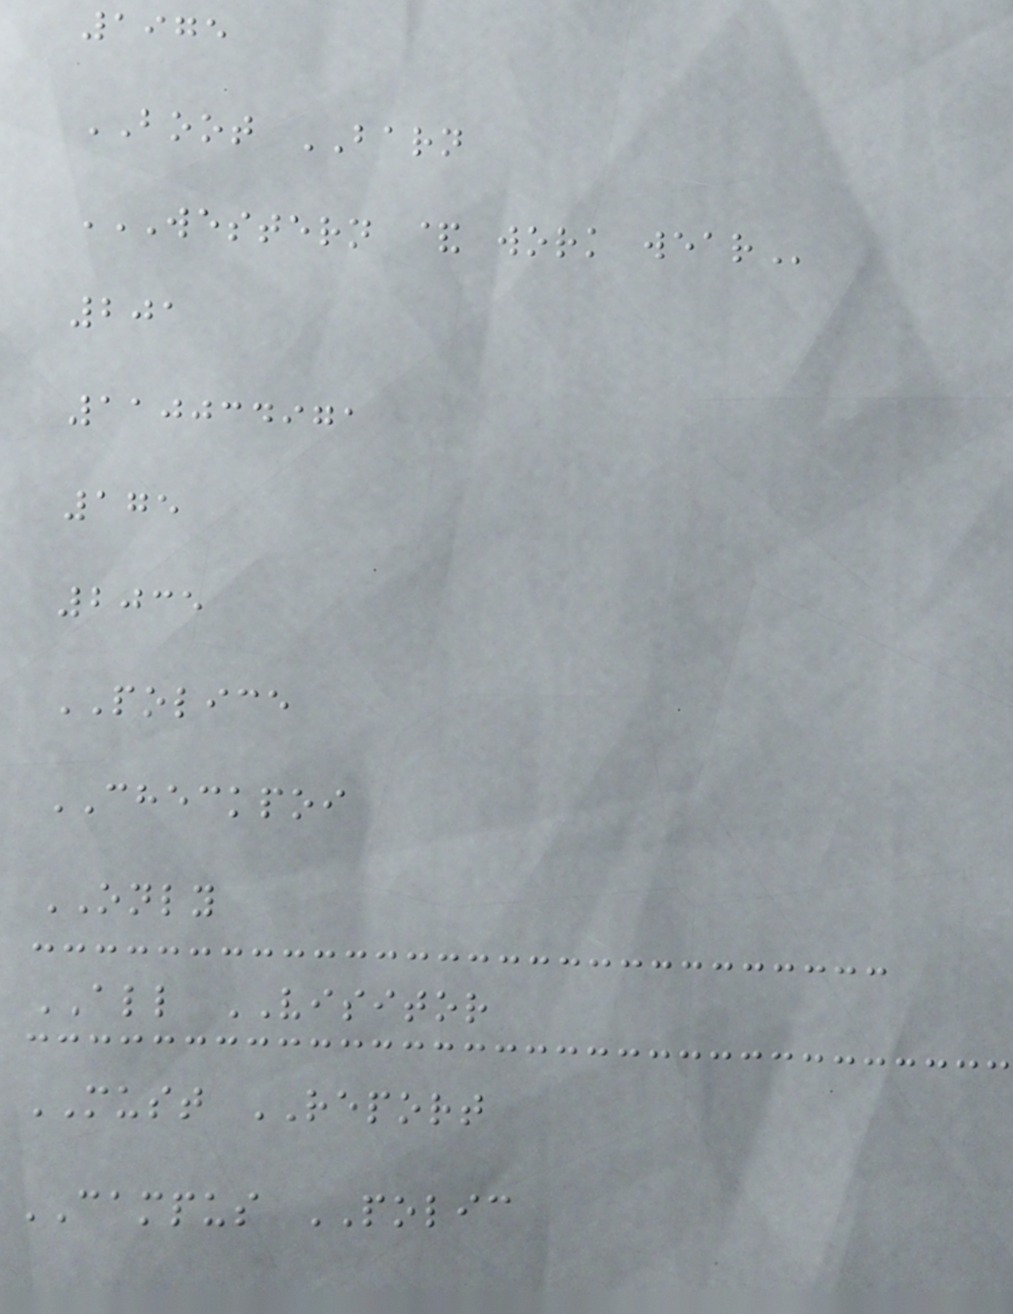1975
BOOT BARN
WESTERN & WORK WEAR
201
110034971
175
2035
POLICE
CHECKPOI
ONLY
ALL VISITOR
MUST REPORT
CAMPUS POLIC
